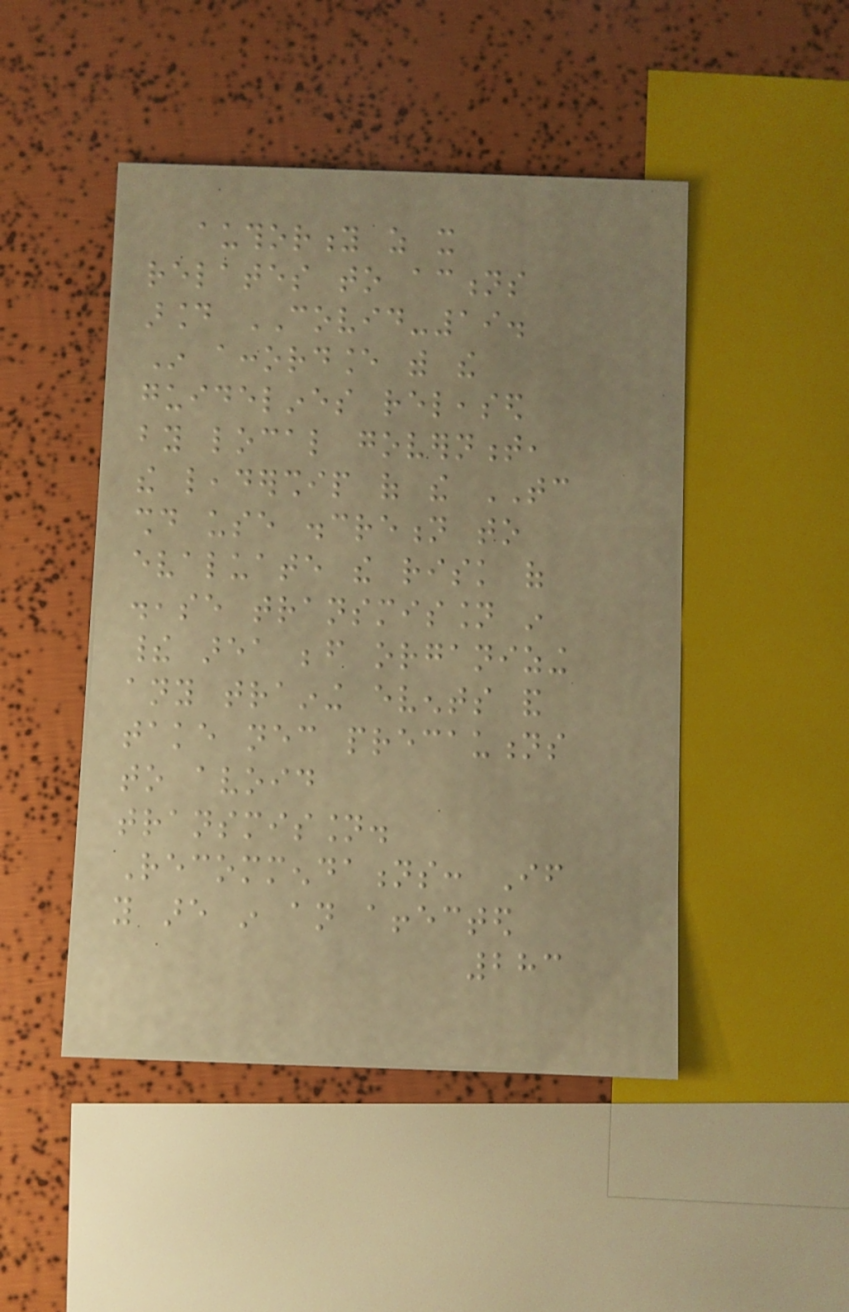authority as it
relates to actions
around COVID-19.
In accordance with the
guidelines released
by local government,
the leadership of the TC
should use discretion to
evaluate the risk of
disease transmission in
their area before organizing
any training events and
take necessary precautions
to avoid
transmission.
Recommendations: If
you are in an affected
283
